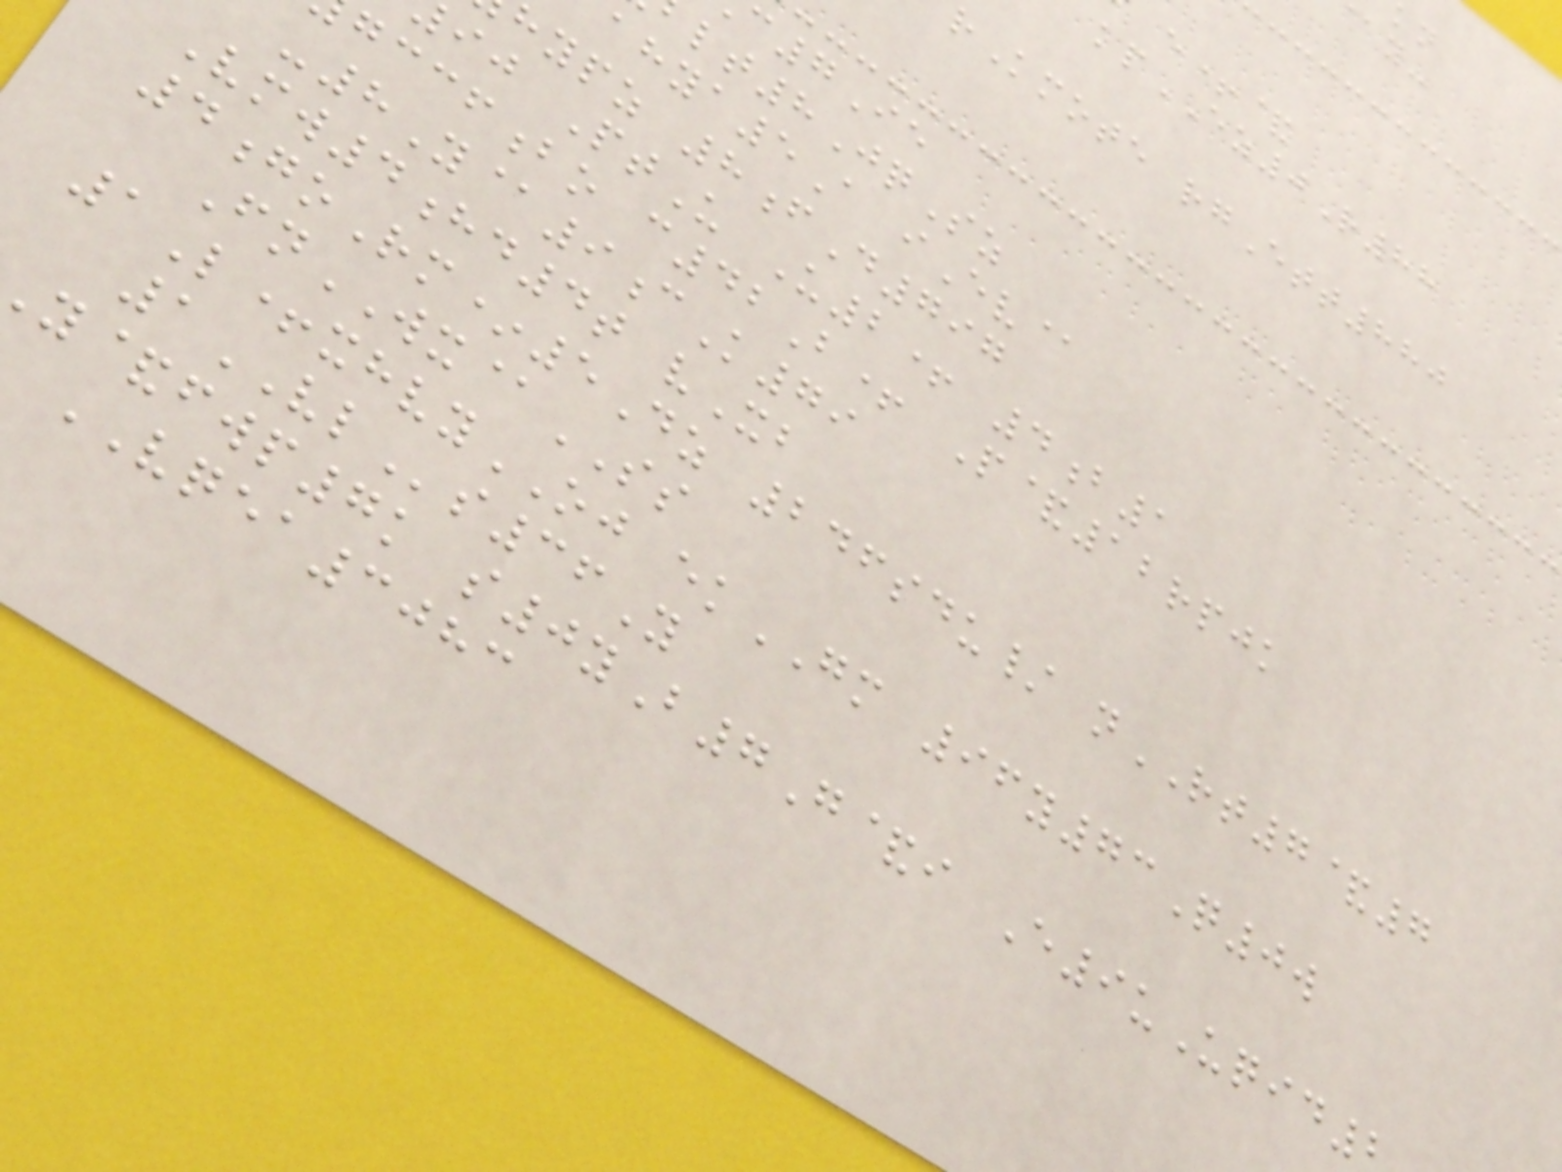kpEZ0R88
rKmote rgEtt880
7Ie
lt8JqSz
ahya5A iEv@
hypz 8fD797
ij PtU U2+ 4b1
bo c42B+ P&12rpjk
-8Y@9cK79
Vmw4hd4t vXb
4goRm*5Dz 246sdu/ nRT7&7
FnWX@SS
1L+xhvyOJ ekGM 96y73Q0w
1VLs36Y
y&fwp7k s0yB7G&i E9uUqid
VQEA3083
